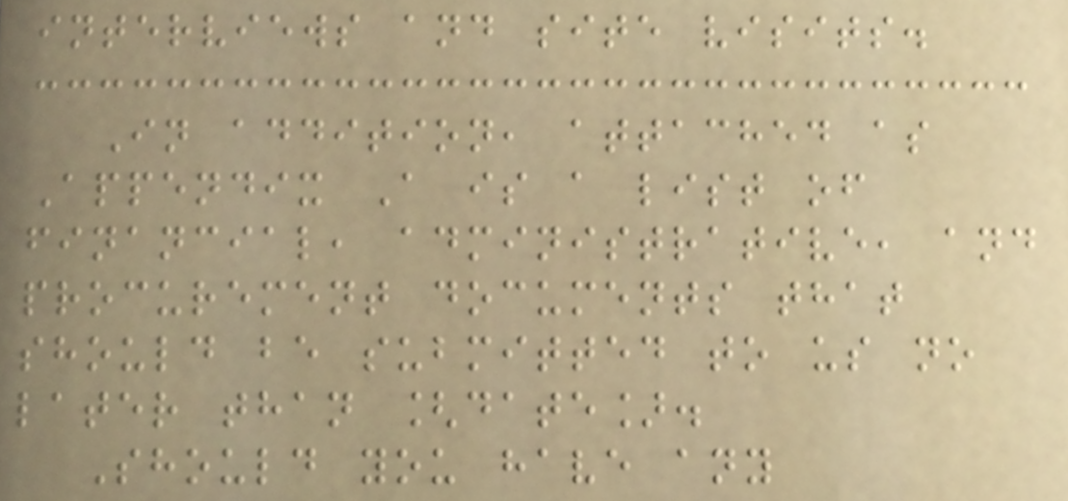interviews and site visits.
In addition, attached as
Appendix A is a list of
financial, administrative, and
procurement documents that
should be submitted to us no
later than [date].
Should you have any
